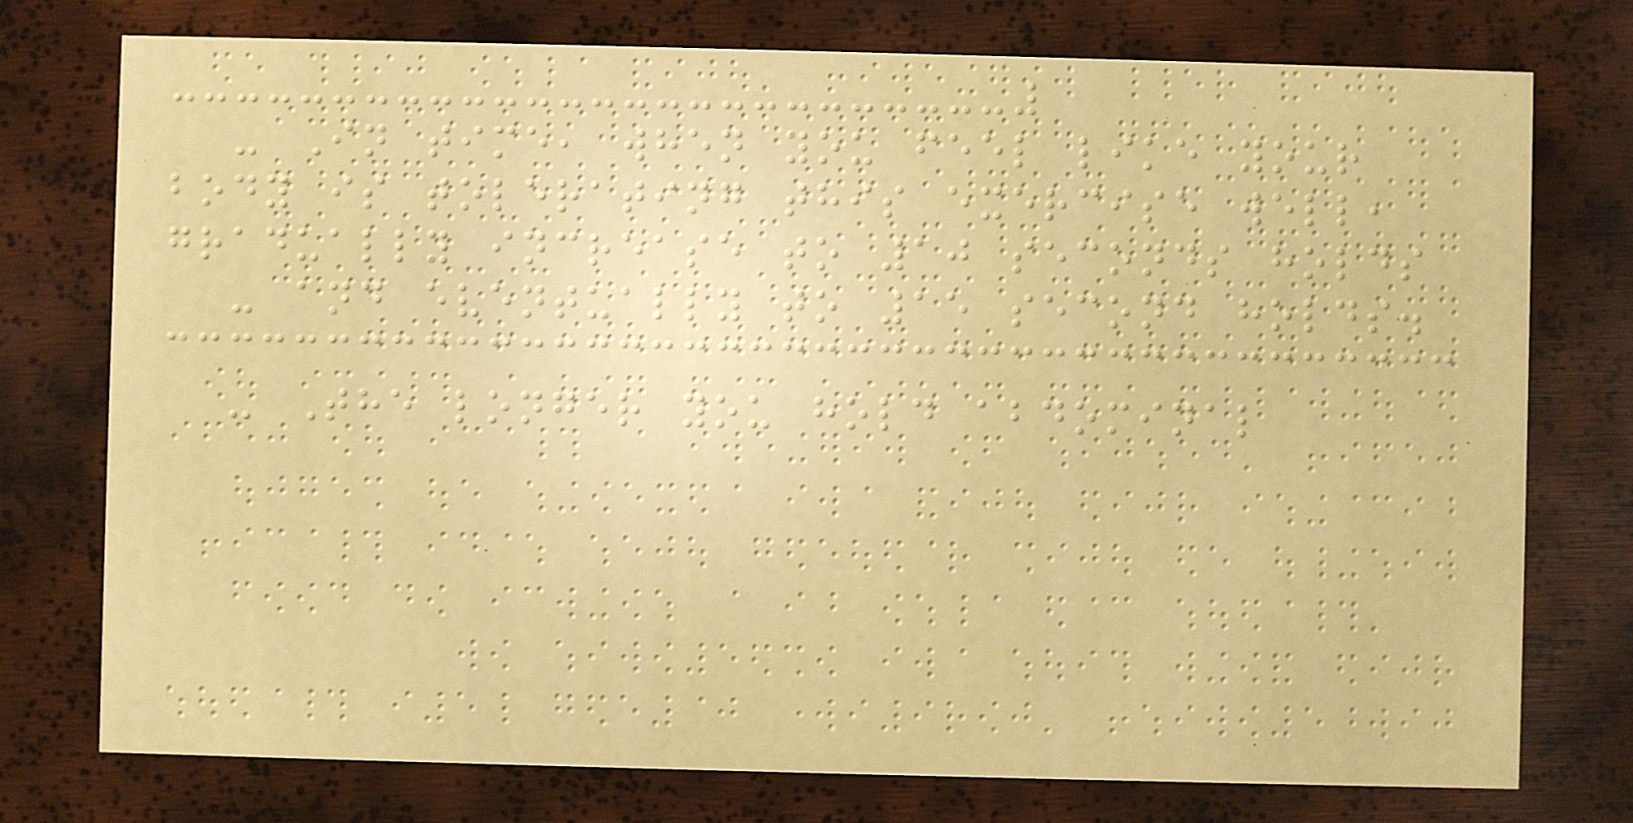- In time, when you feel like your
body is tolerating this exercise well,
gradually increase to 10 seconds holds
- and eventually to 15 second holds.
- The longer you hold abdominal
